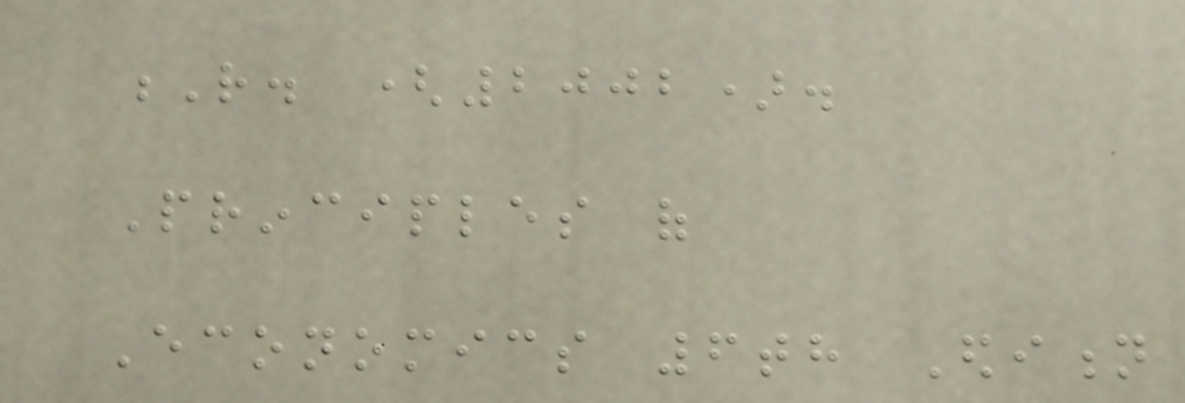R. (2002).
Principles of
Economics 6th Edition
